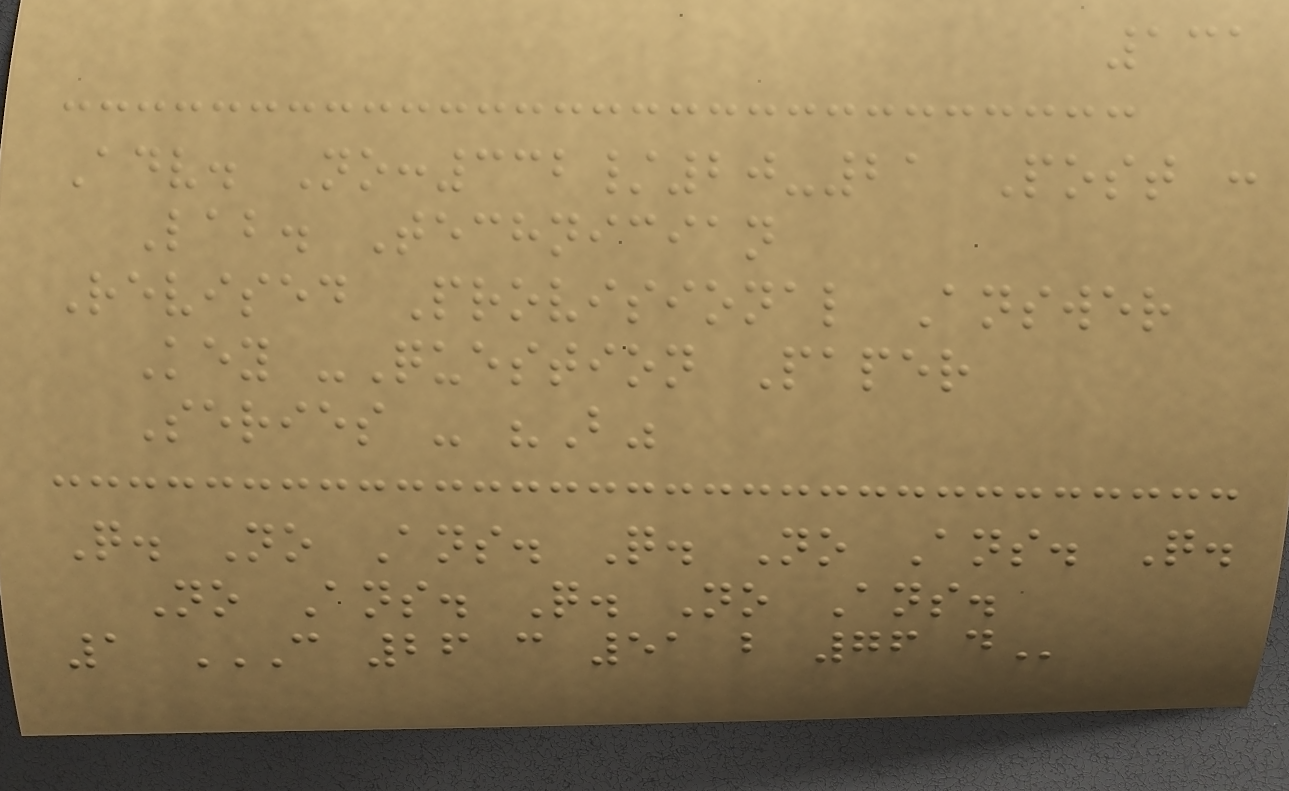131
Adv. No:332/20-21 Post :
Lab. Technician
Revised Provisional Answer
Key -Question Paper
Series - "B"
Q. No Ans. Q. No Ans. Q.
No Ans. Q. No Ans.
1 C 26 C 51 B 76 D
